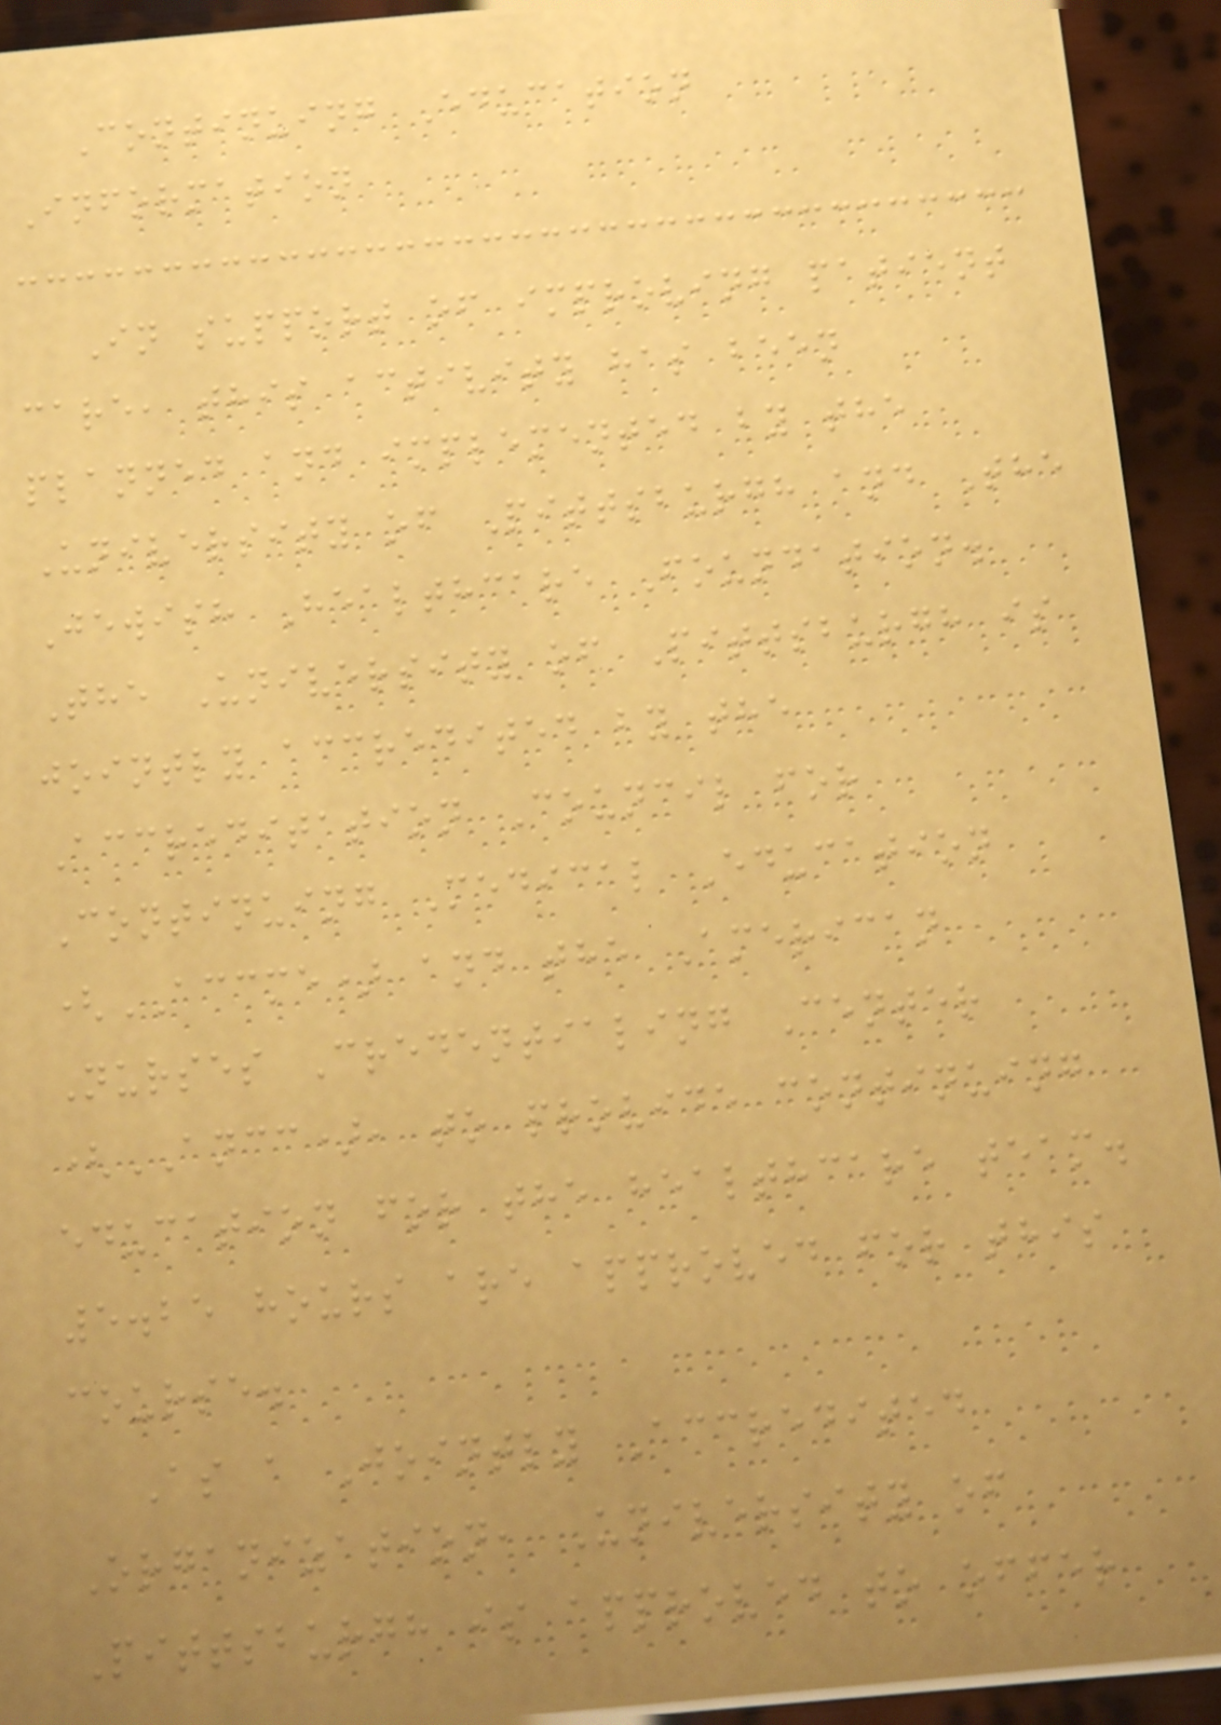Continuing Education
Information
In support of improving patient
care, this activity has been
planned and implemented by the
University of Pittsburgh and The
Jewish Healthcare Foundation.
The University of Pittsburgh is
jointly accredited by the
Accreditation Council for
Continuing Medical Education
(ACCME) and the American
Nurses Credentialing Center
(ANCC), to provide continuing
education for the healthcare team.
5.25 hours are approved for this
course.
As a Jointly Accredited
Organization, University of
Pittsburgh is approved to offer
